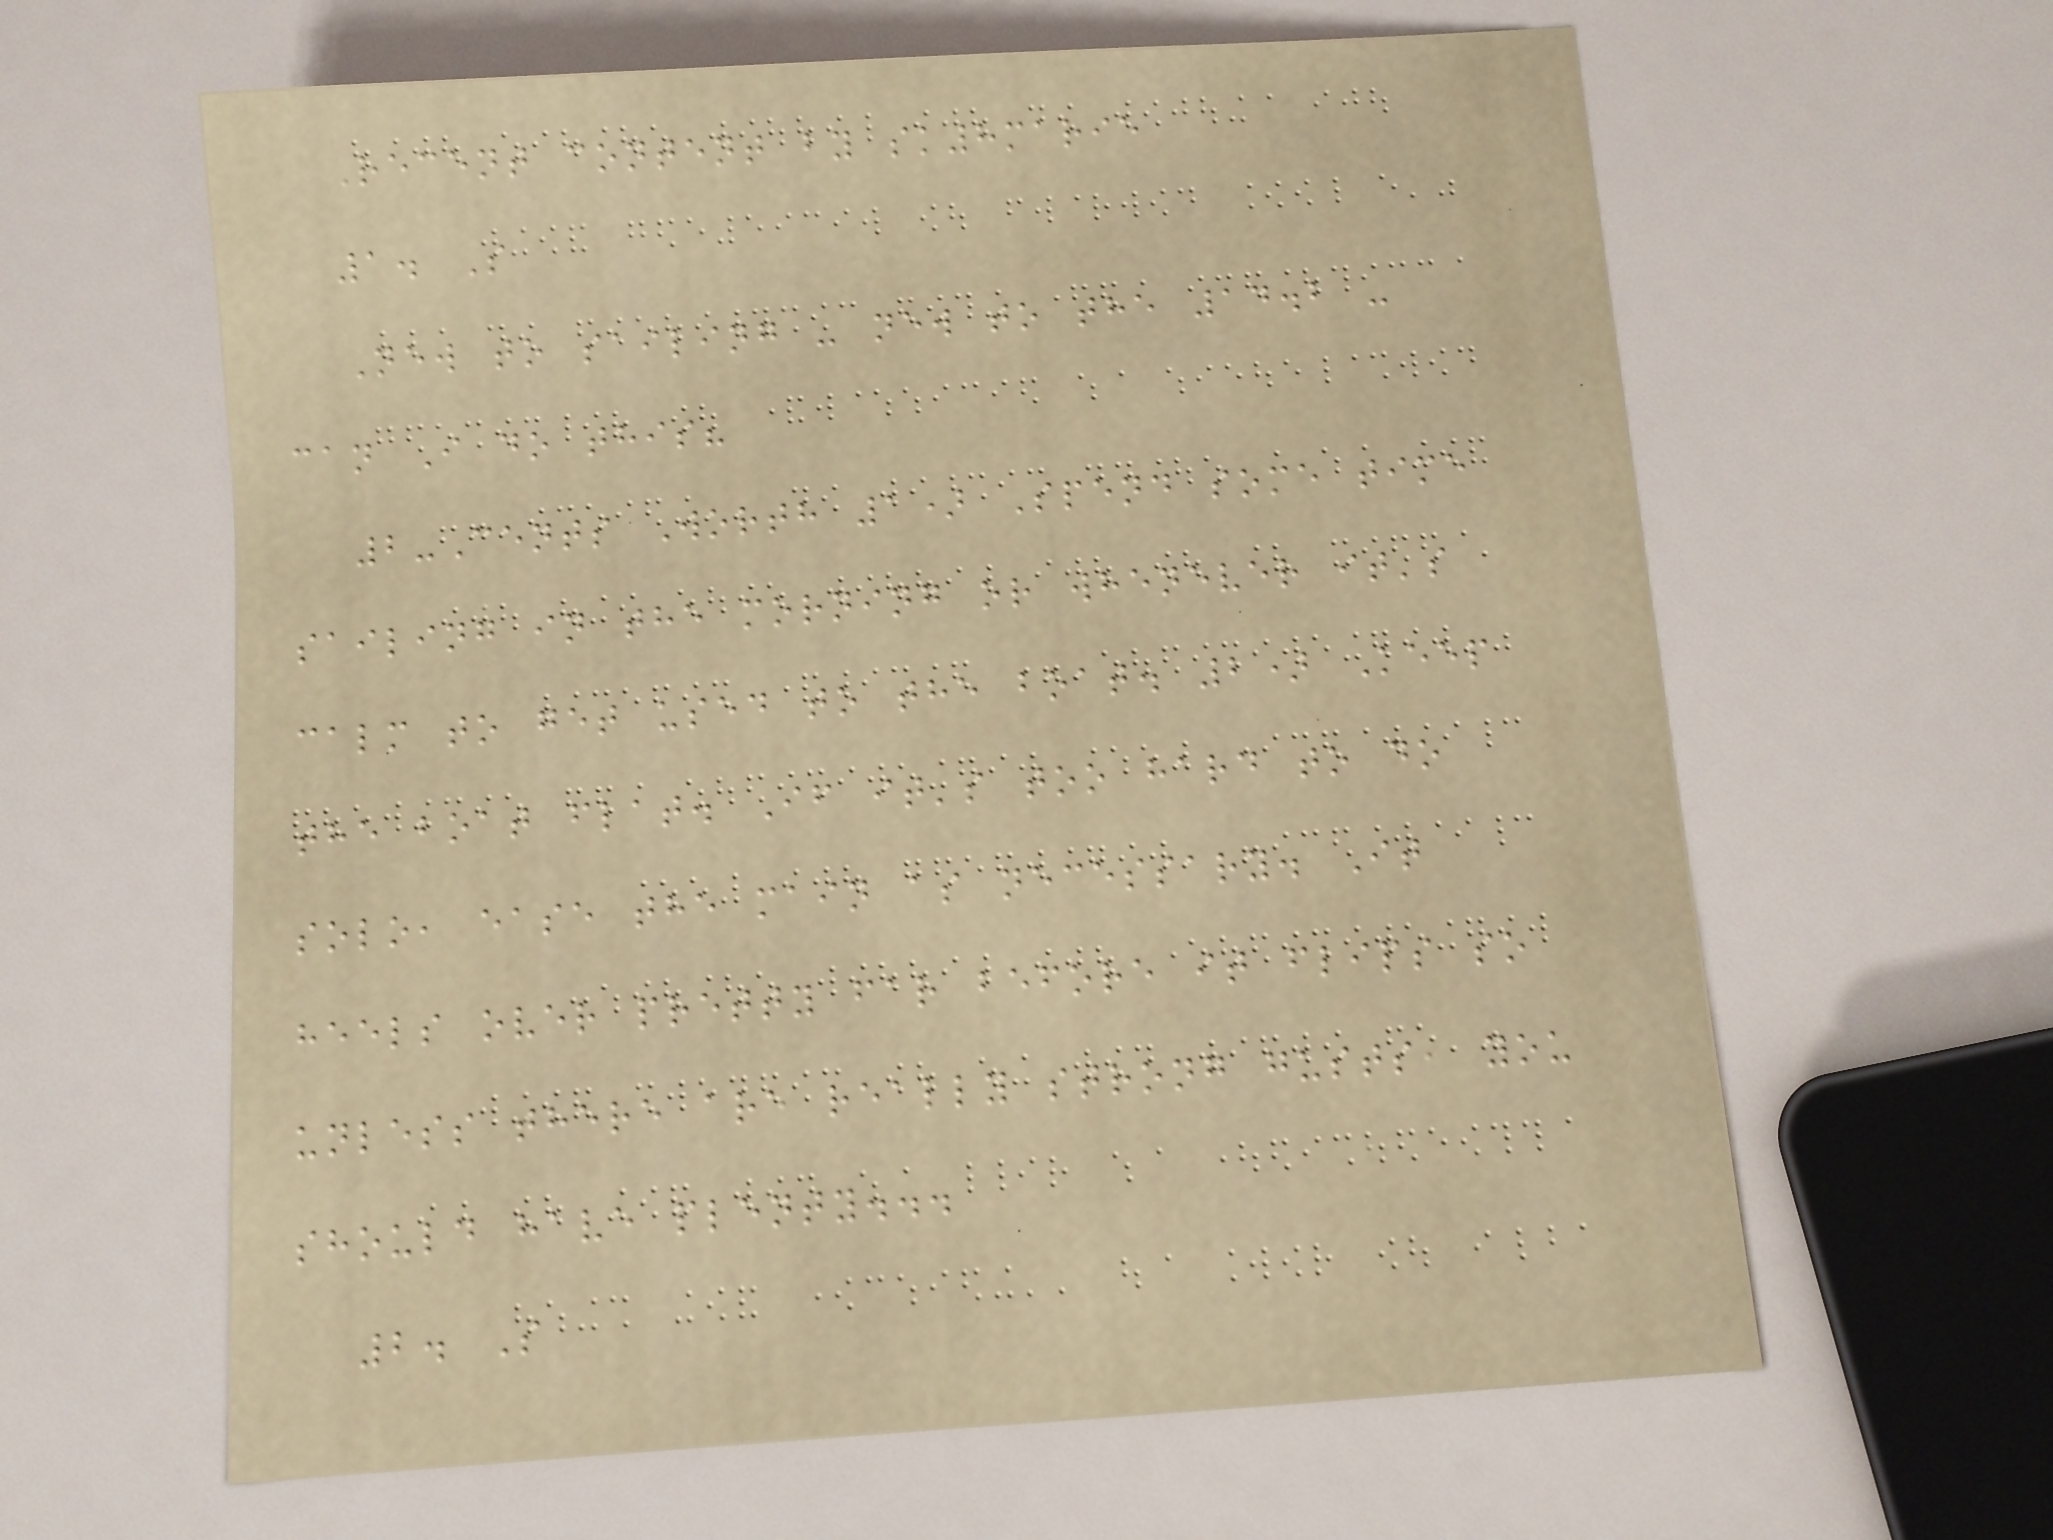Recent content by sk8marie
1. S
New to sailing - new to the 14.2 -
can I do this?
2-Cents Worth 1) Spend some time
sailing in the morning or whenever it's
calm to get used to the boat. 2) Keep
the boat flat. If it's too hard to do
solo, ease the main as necessary. It
heels over pretty far before it flips so
unless there are really strong gusts, you
should have plenty...
2. S
